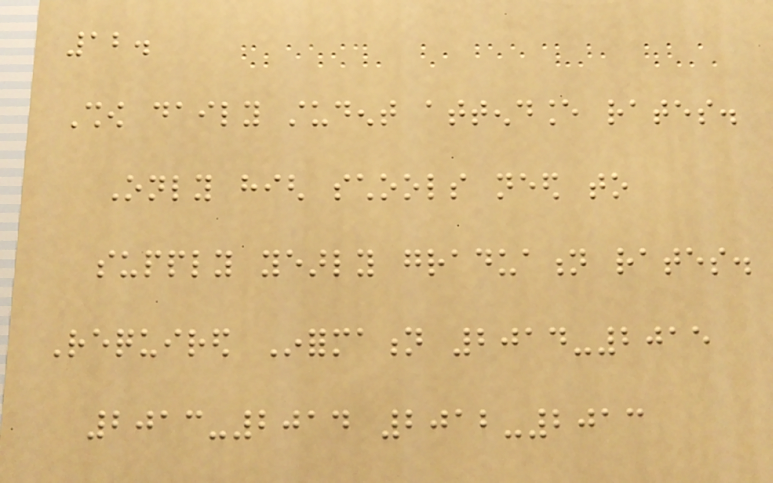12.
Show daily student attendance rates.
Only high schools need to
supply yearly graduation rates.
Required Information 2014-2015
2013-2014 2012-2013
